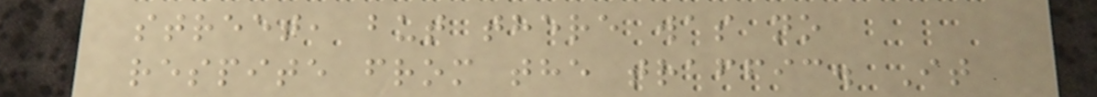street, but there was no
respite from the traffic. It
